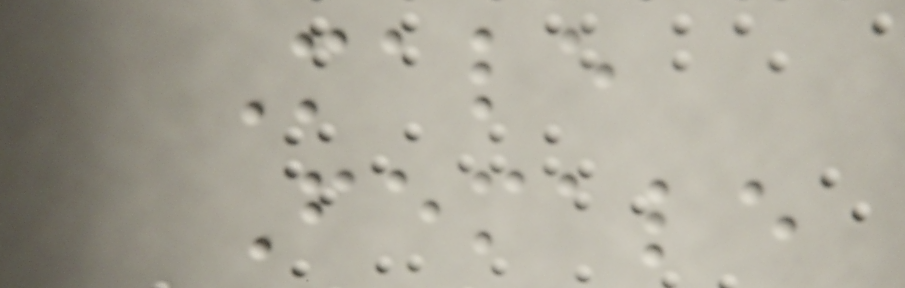Male
Female
